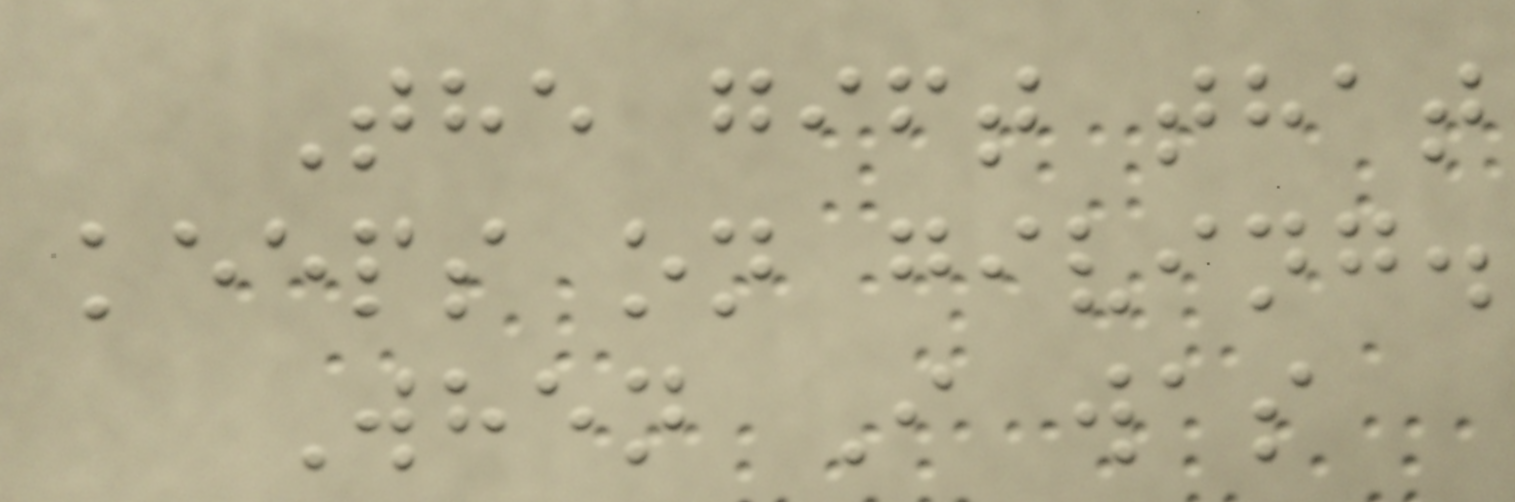The gift that
keeps on giving.
When I was
